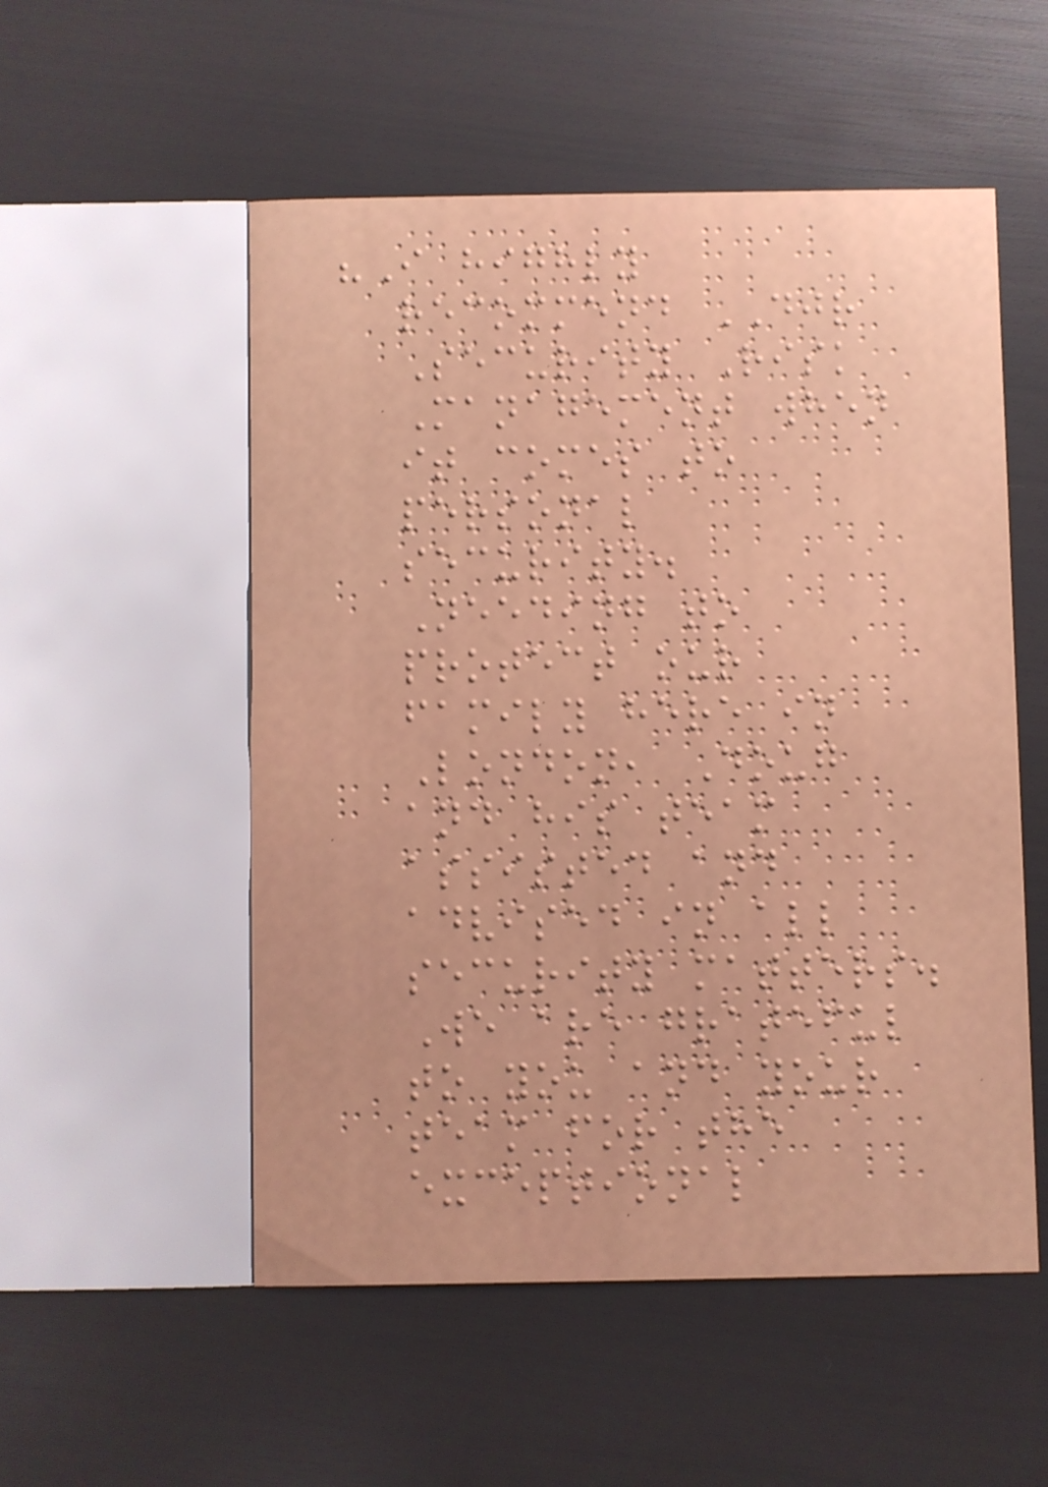"I highly
recommend DJR
Security Risk
Management when
it comes to
personal
security.
Needing to
protect our
family here in
London, Doug
and his team
assisted and
advised in all
security matters.
We are grateful
to you and your
team for the
exceptional
